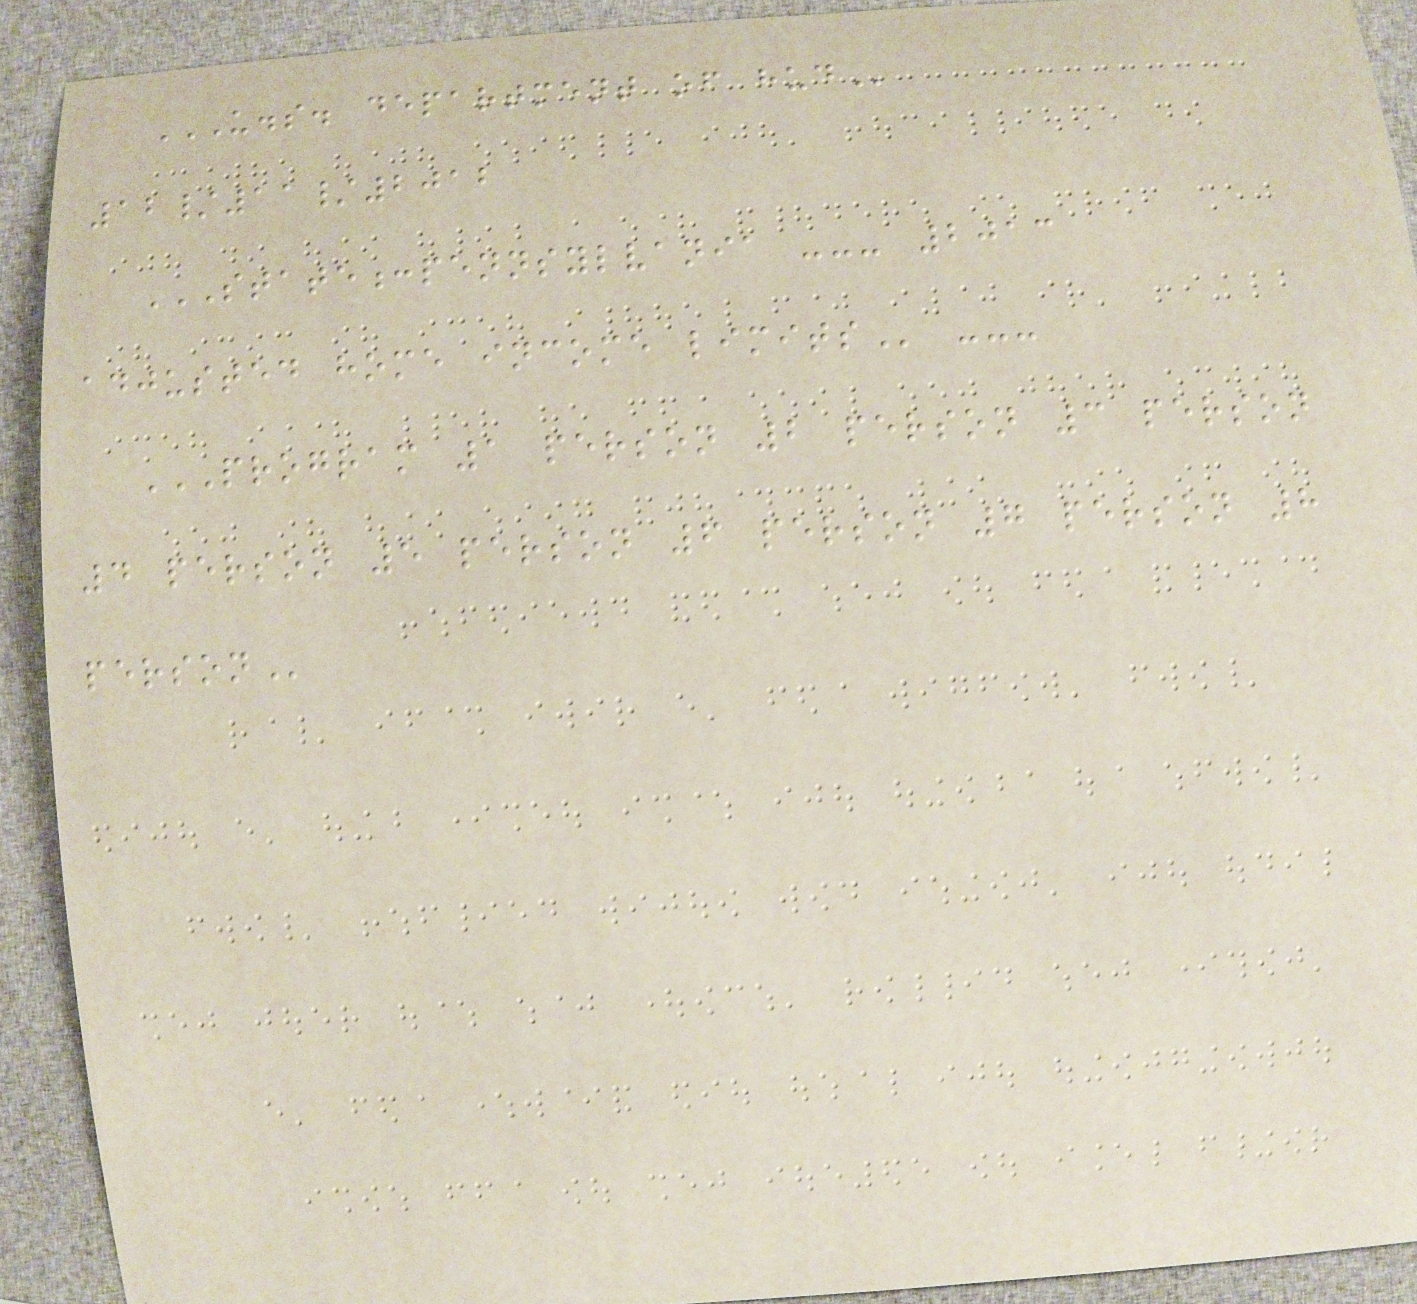U.S. DEPARTMENT OF HUD
12/11/2012
STATE:PENNSYLVANIA --- 2013
ADJUSTED HOME INCOME LIMITS ---
PROGRAM 1 PERSON 2 PERSON 3 PERSON
4 PERSON 5 PERSON 6 PERSON 7 PERSON 8
PERSON
